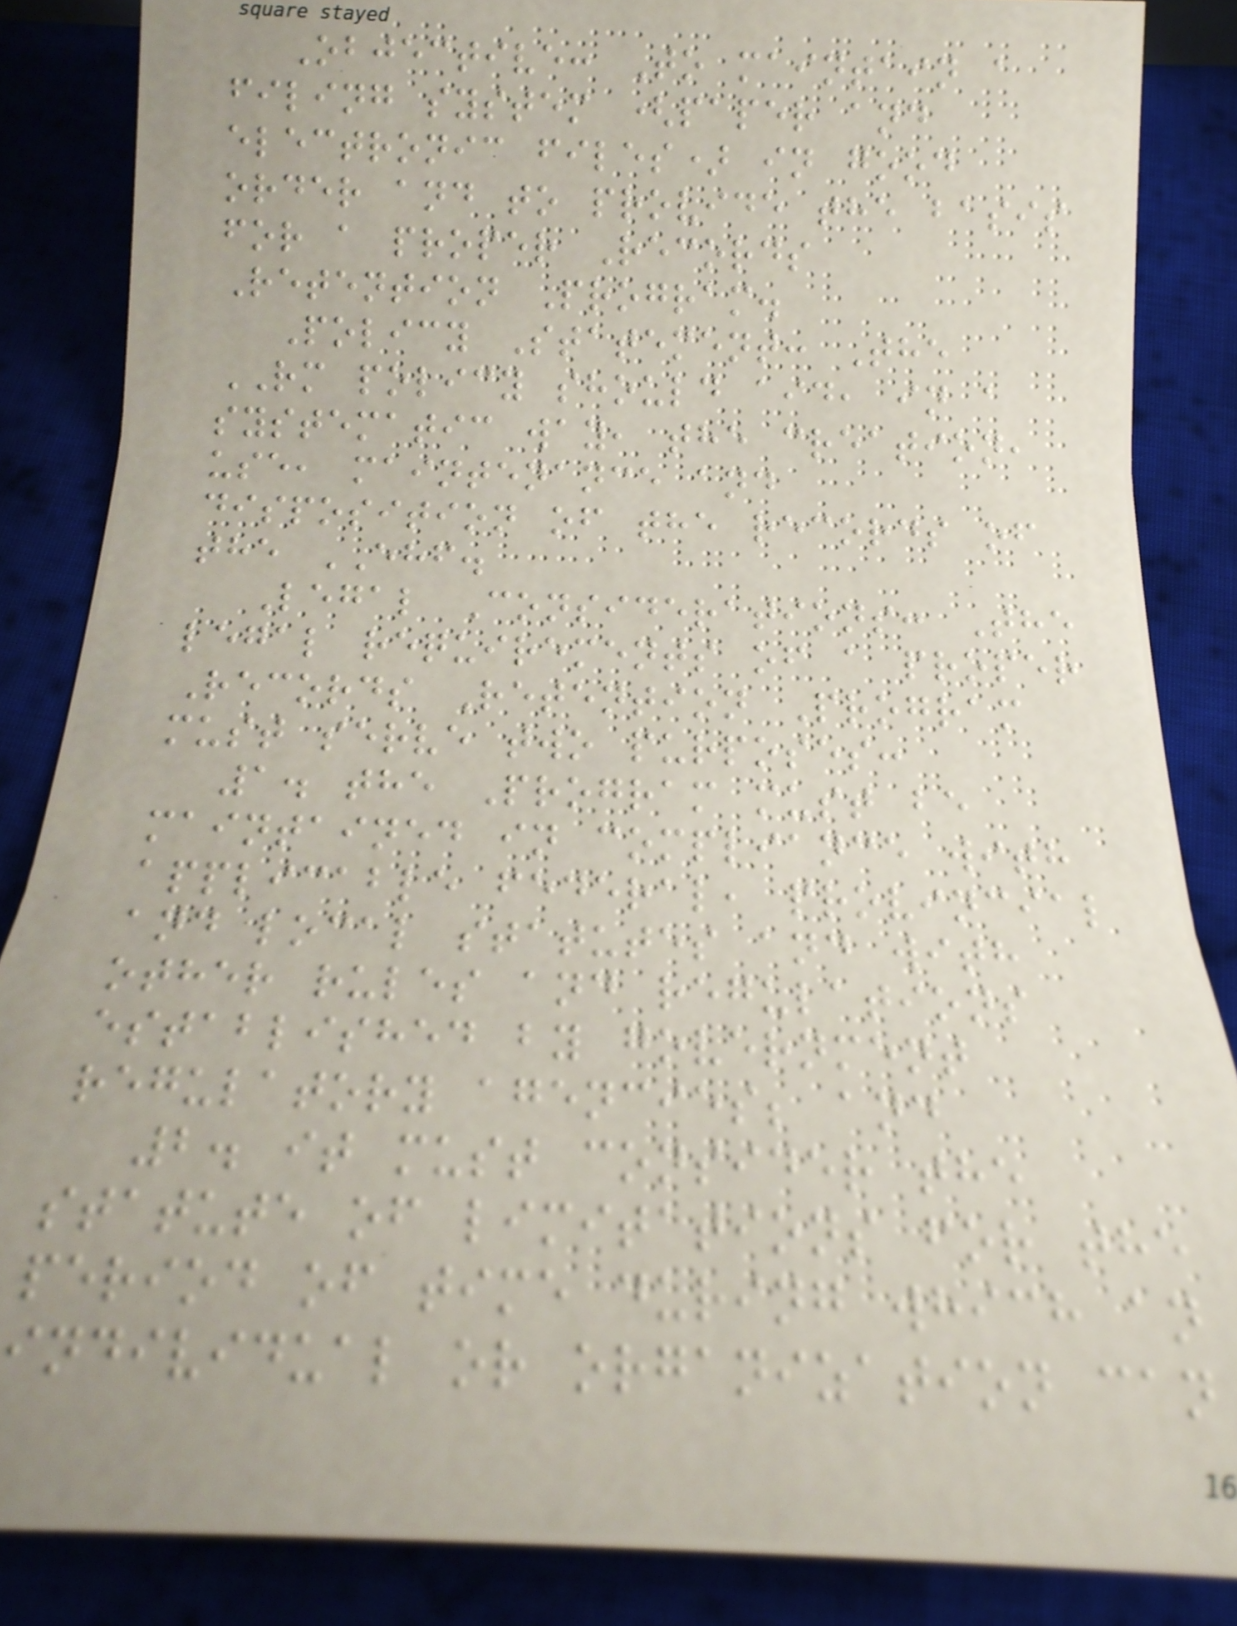Objective: To maintain a
filing system (paper and
electronic files) in good
order and to provide the basis
for a proper Records
Retention Program.
Policy Statement: The
RM policy should aid, in a
systematic way, the creation,
use, maintenance and
disposition of the records of
the EHF.
Legal Considerations: The
legal requirements of a proper
Records Retention Program
must serve two purposes:
1. the Program must be
maintained in compliance with
applicable federal, provincial
and local statutes and with
other rules and regulations
established by government
regulatory agencies; and
2. it must consider the
statute of limitations for the
period of time during which an
individual or organization can
